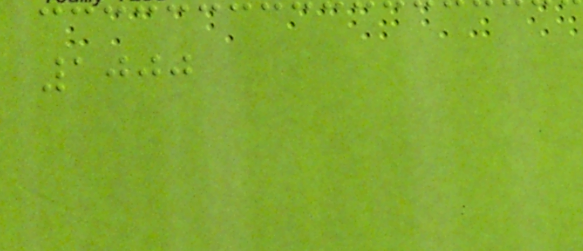1000
